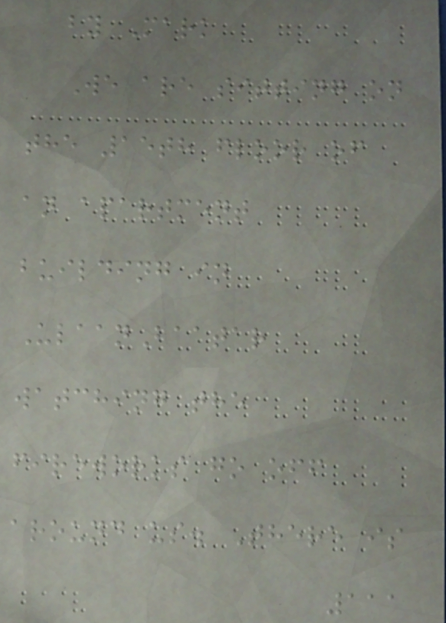by Mark
We are sitting on
the 15th floor of
an apartment
building in
UlaanBaatar
watching the
fireworks go off
around us. There is
111
